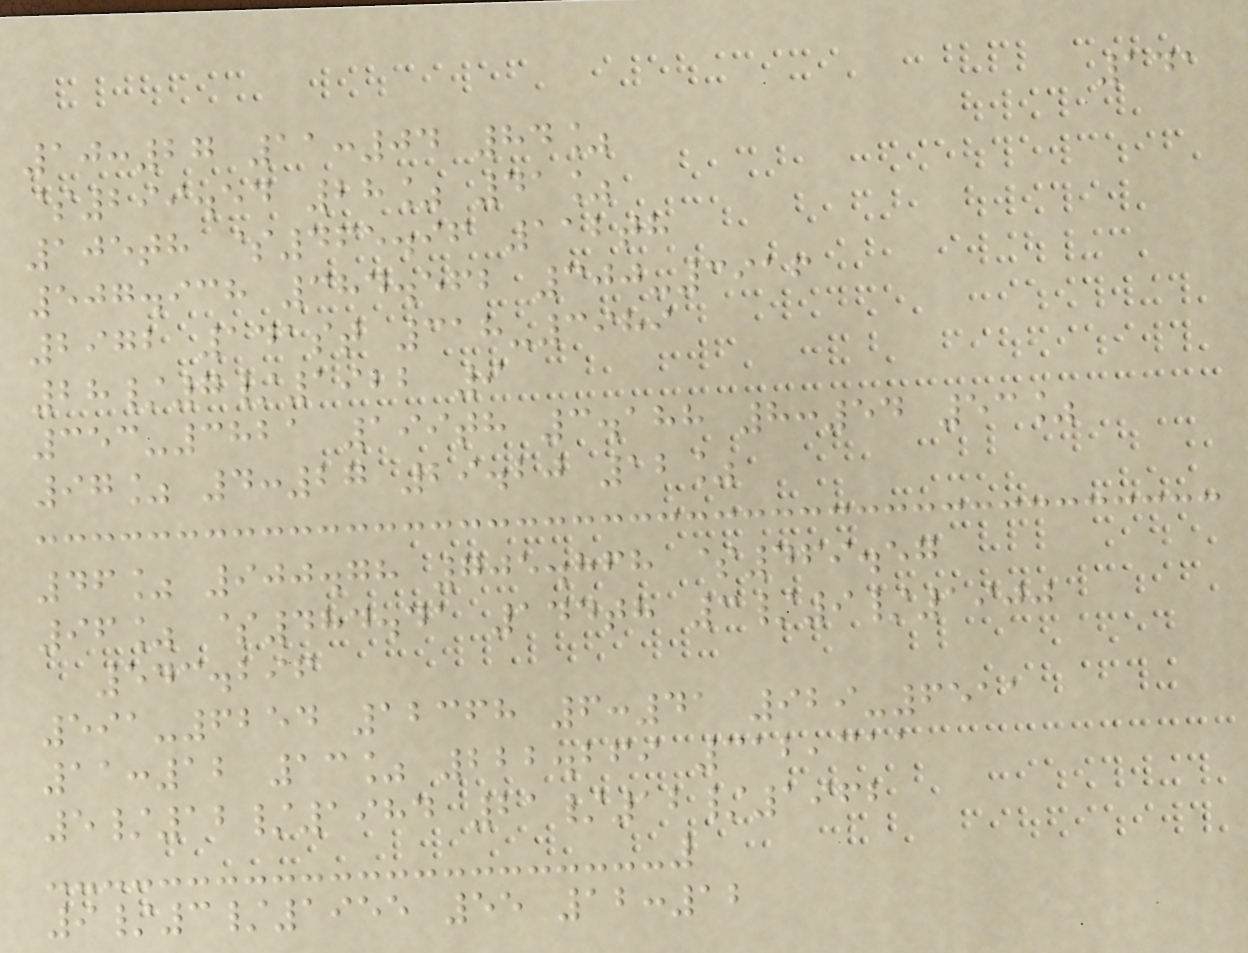141
10:27 11:04 84%
$299.54 28% 41%
105th $465.96 112th
507.938 384.562 300-3916
2972 141st 318-3989
28/7/1922 9
353-3821 199th 3.188 8:54 53%
97% 4:27 29.20 12%
46% 900.78 705.868 $469.57
96% $484.41 144th 3/9/1900
543.296
591-6254 12368 6:41 929-6511
11:12 13% 222.269 312,311
5/12/1984 21/12/1962
9/3/1955 55 12:12
